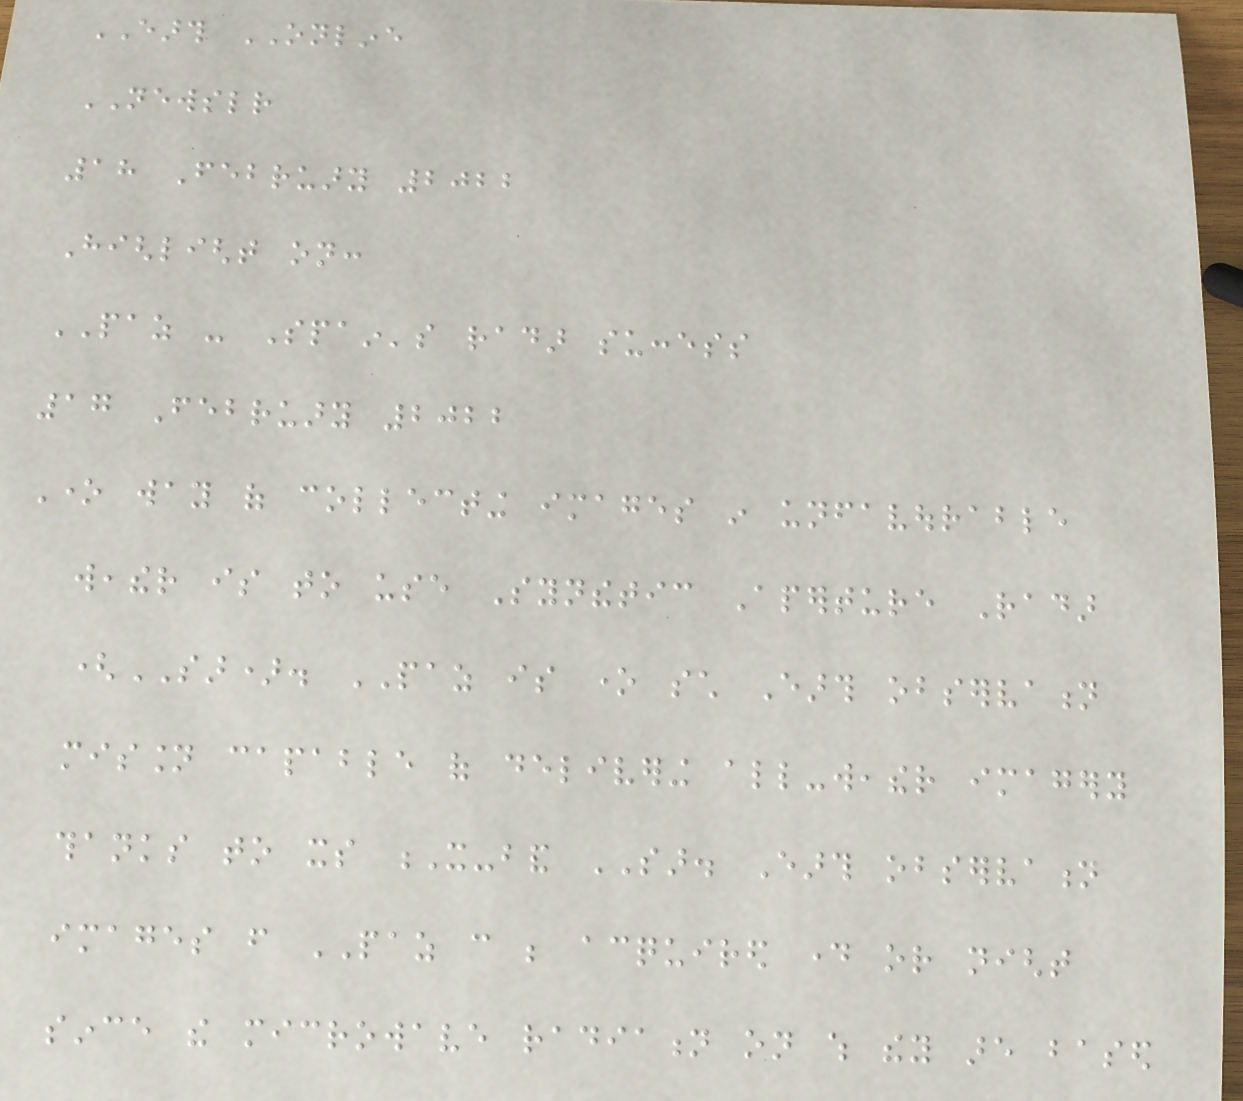EARTH ONLINE
NEWSLETTER
18 February 2022
Highlight on:
PAZ - Spain's radar success
17 February 2022
One way of collecting images in unfavourable
weather is to use Synthetic Aperture Radar
(SAR). PAZ is one such Earth observation
mission capable of delivering all-weather imagery
thanks to its X-band SAR. Earth observation
images from PAZ can be acquired day or night
since the microwave radiation on which they are based
